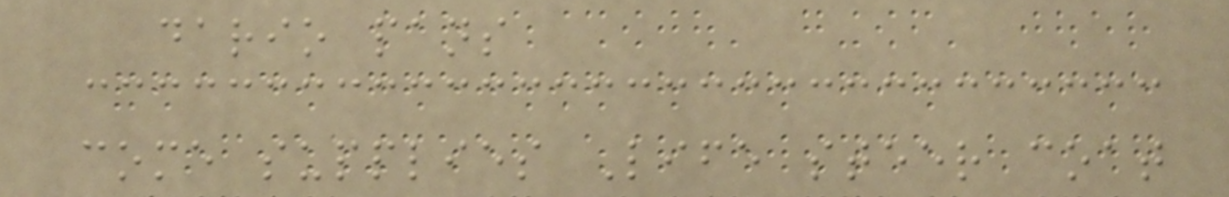dario pans
come supplies Life steer coat
